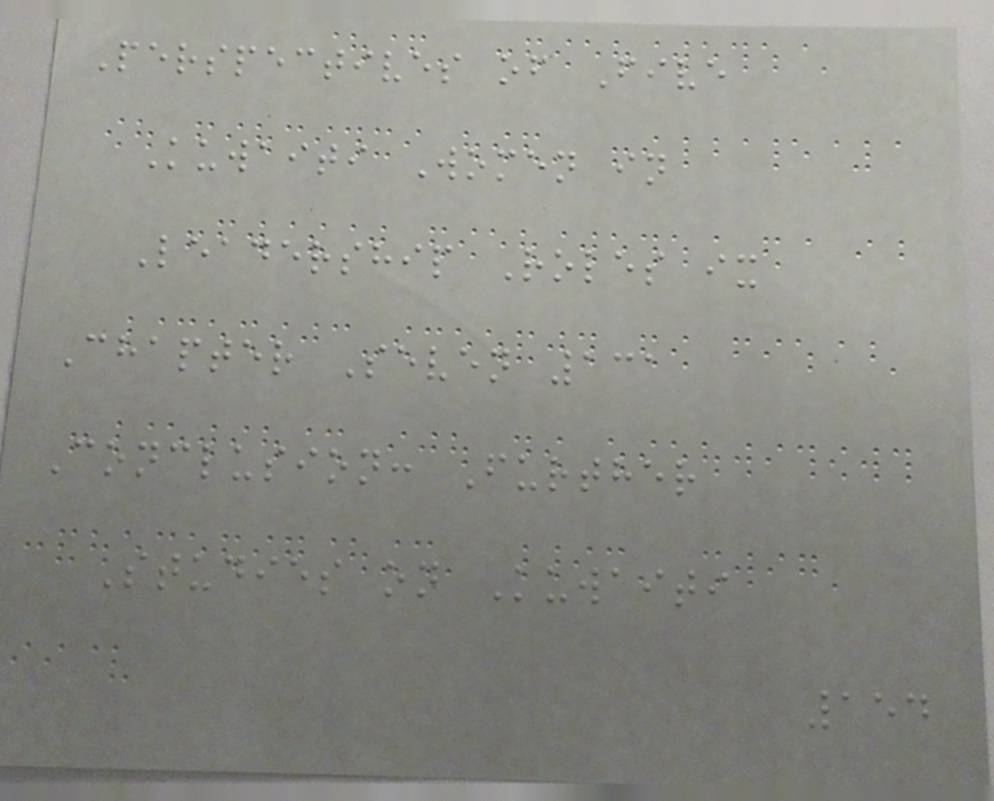Perspectives of Five
Kuwaiti Women in
Leadership Roles ix
Chapter Seven 131
Conclusion: Further
Studies on Kuwaiti
154
